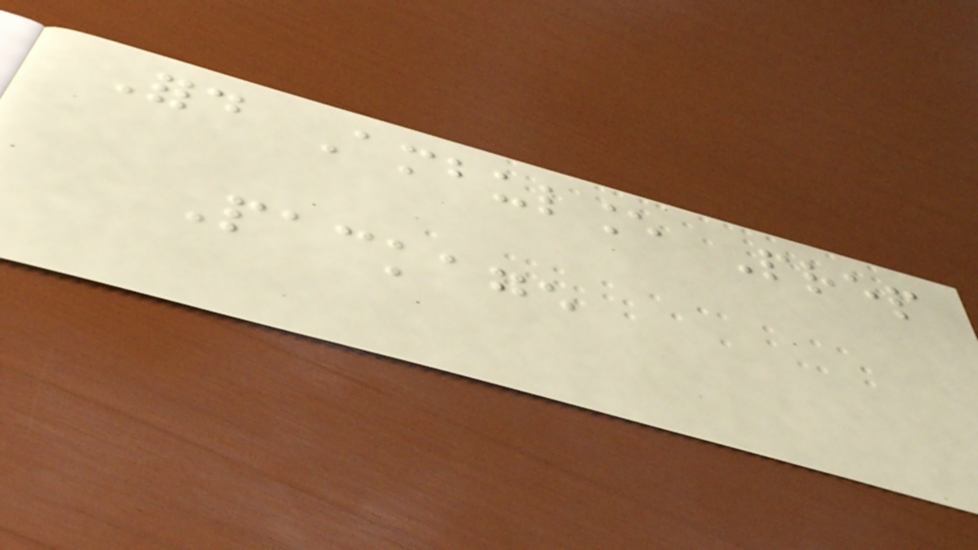Ford Ambulance Prep
Package
